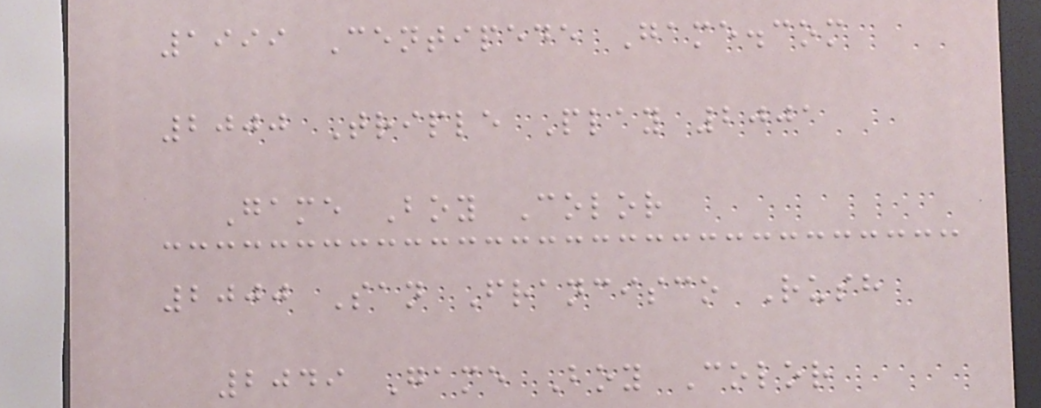1999 Centipede Game.com
2000 Triple Play 2001
Game Boy Color
2000 San Francisco Rush
2049 Game Boy Color
